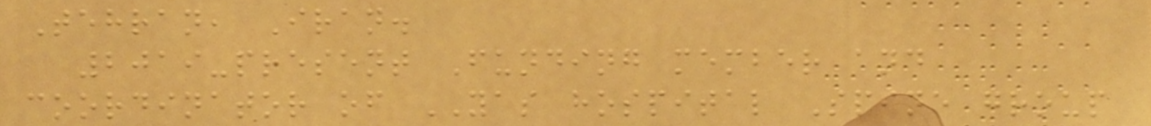Tehran, Iran.
2019-present Funding member and
coordinator of YAS hospital Spine group
